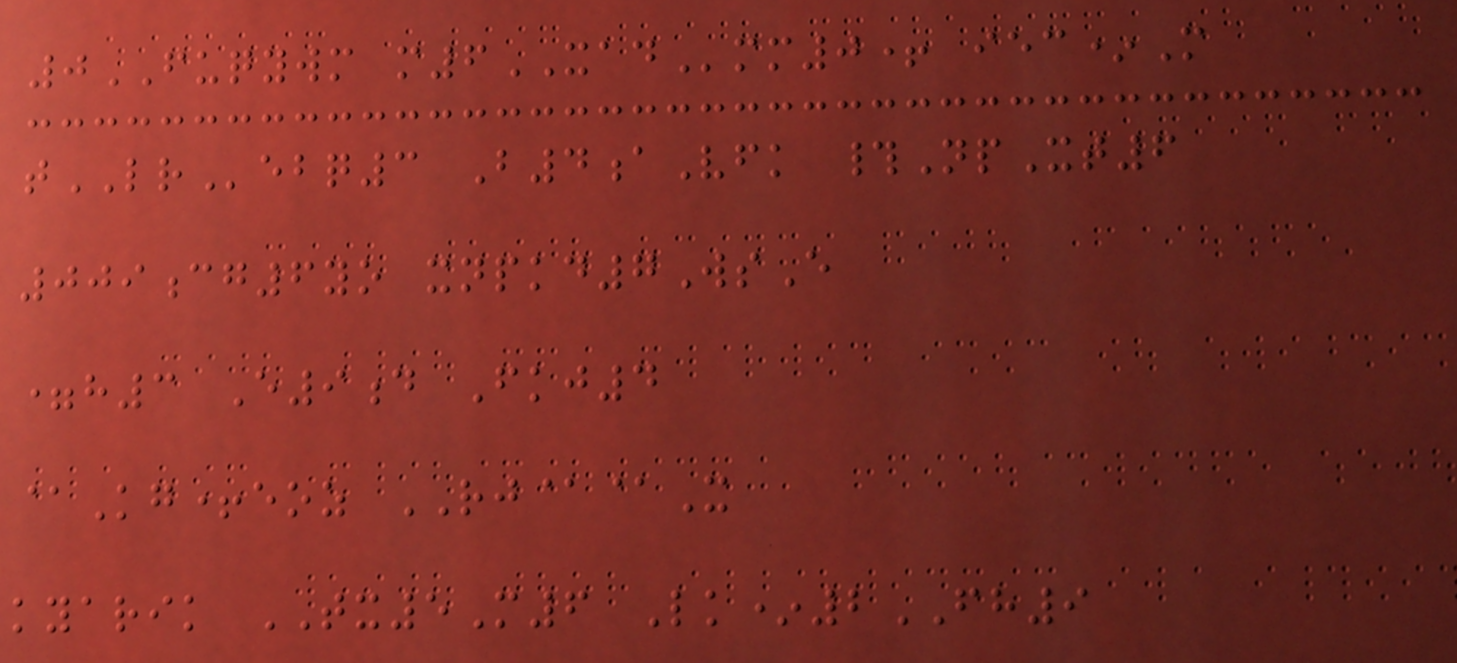0FUQYWM m6XADmm0+ iec*M
tLRebq3 B4aVfk #NpXt6
009cg6yo xnpkd7WsE
=h3 E9d Fkj4
@Kg+eoz RJ@@X
kyarik TX5M6 Lk*2FH9
